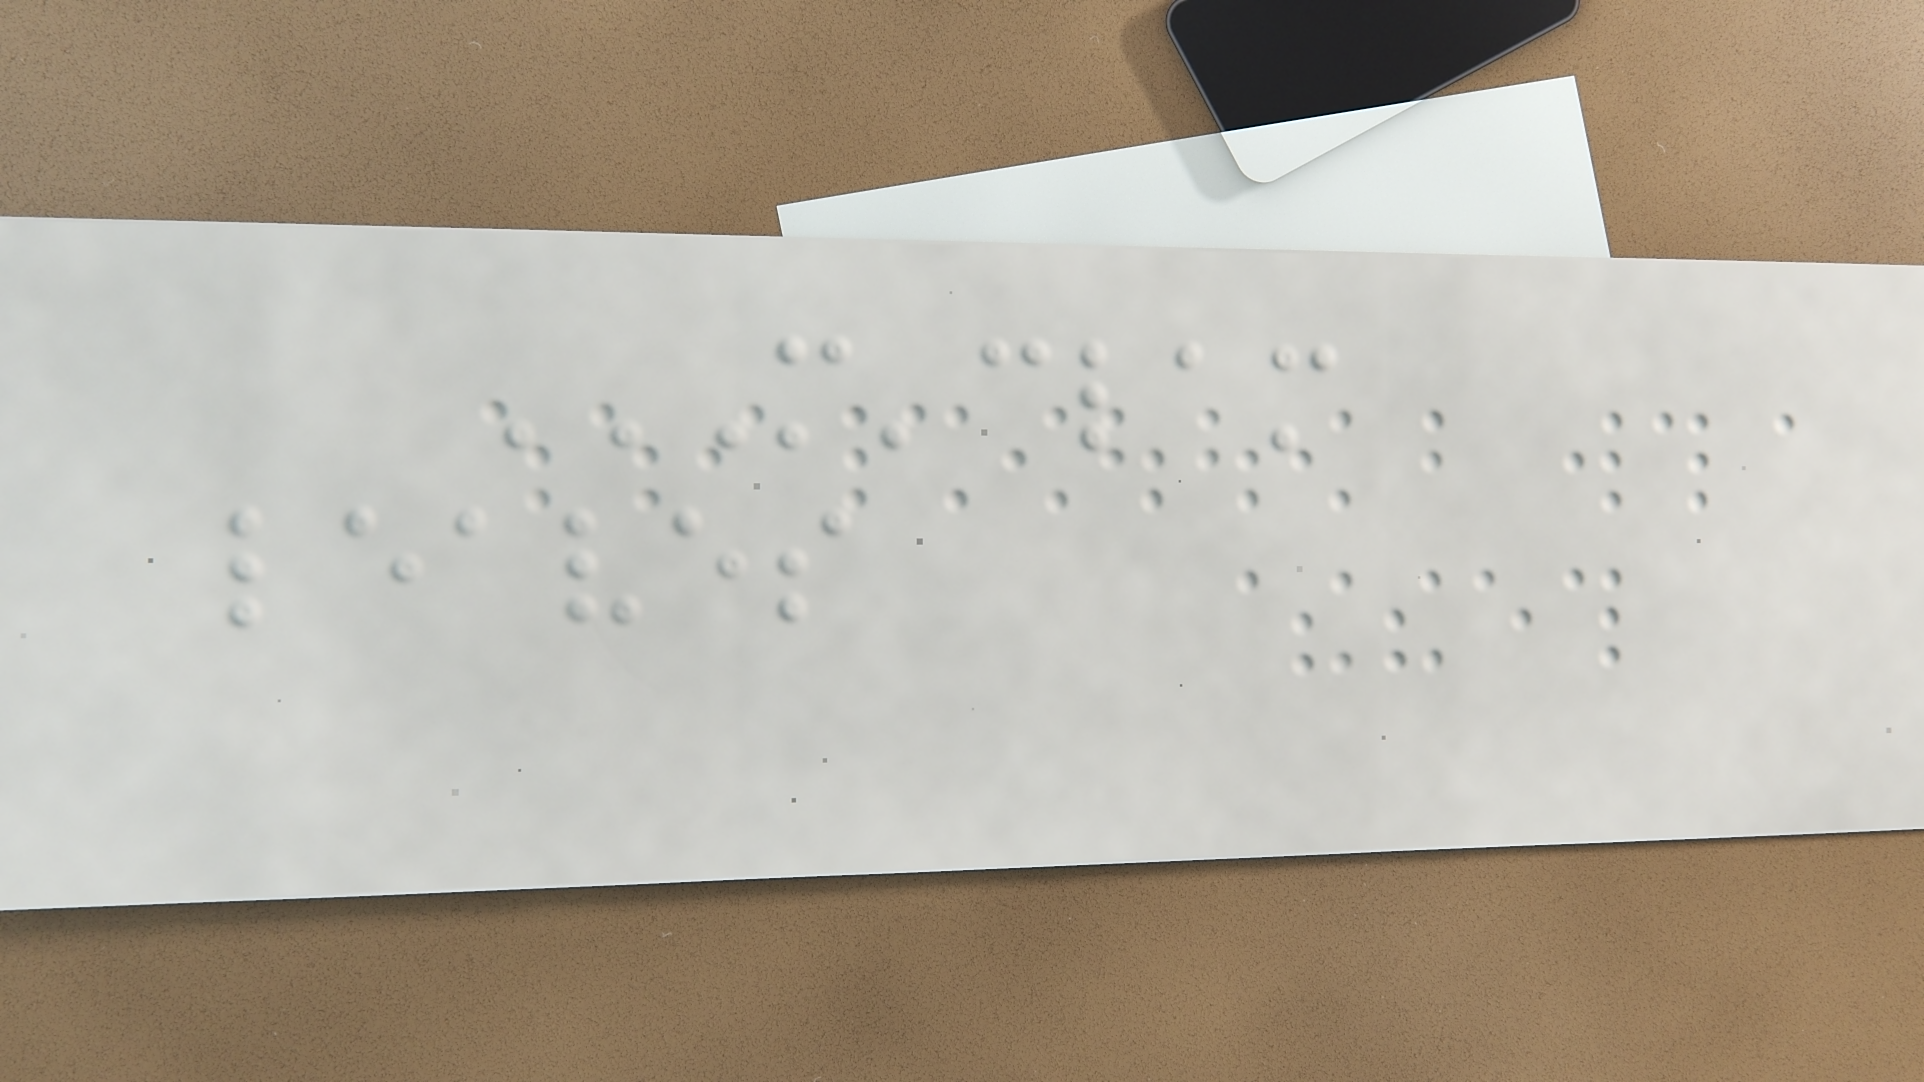M'CLAM
LEAVES
